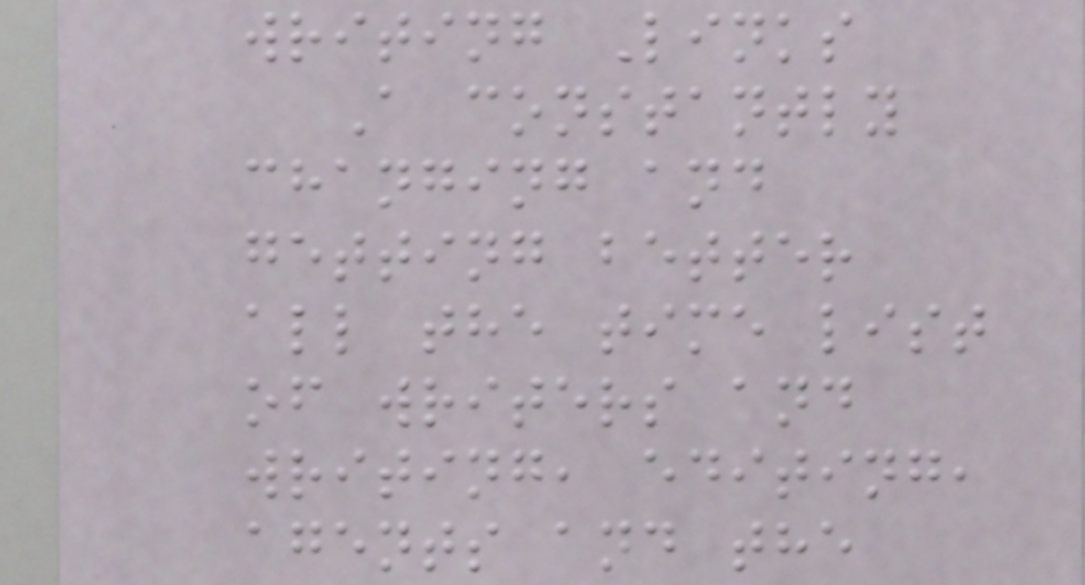writing Links
A constantly
changing and
getting better
all the time list
of writers and
writing, editing,
agents and the
